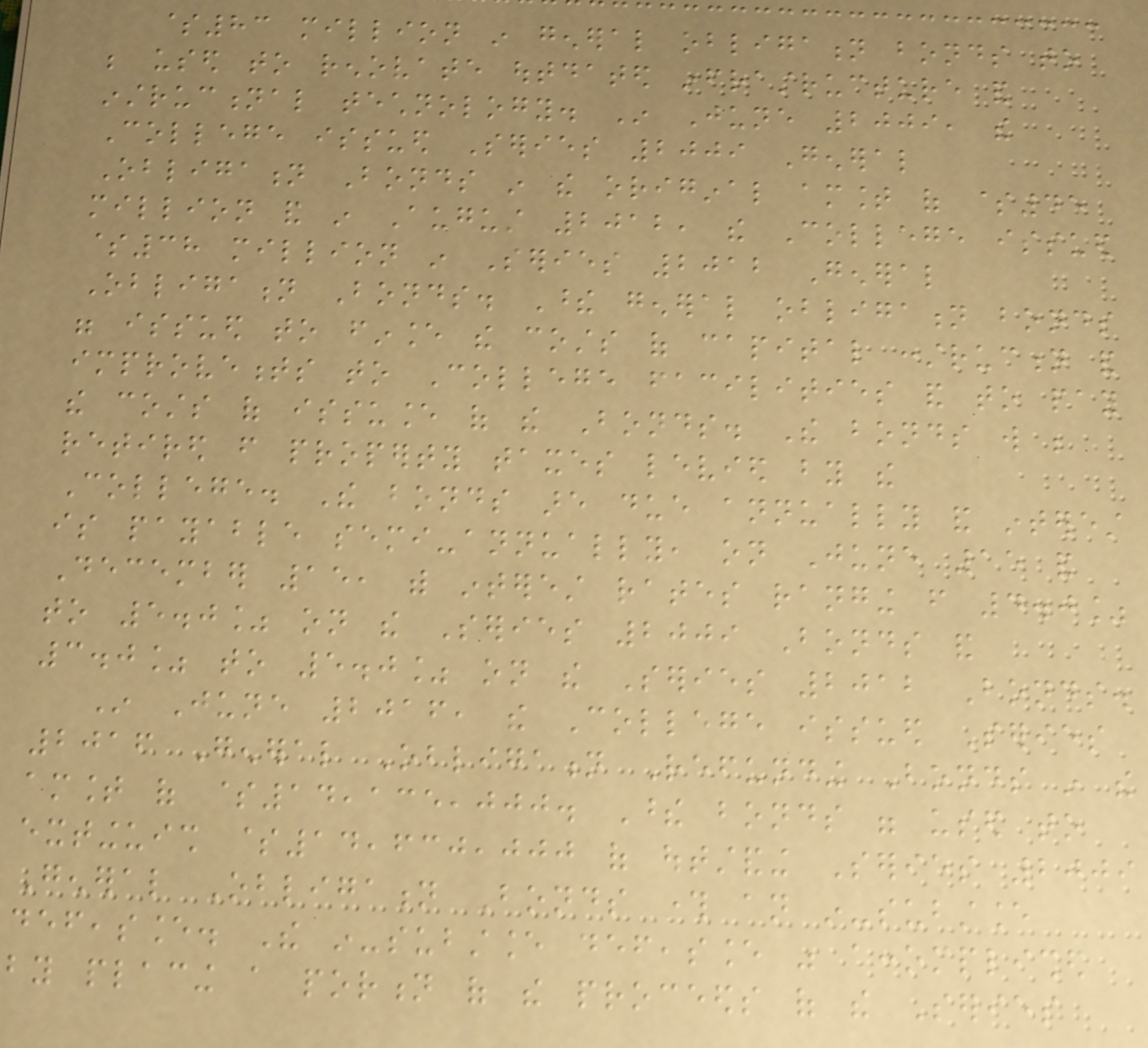$83 million in general obligation bonds to
be used to renovate outdated infrastructure and
instructional technology. In June 2009, the
College issued Series 2009 General
Obligation Bonds in the original amount of $45
million and in August 2012, the College issued
$38 million in Series 2012 General
Obligation Bonds. These general obligation bonds
were issued to finance the costs of capital construction and
improvements to College facilities and to pay
the costs of issuance of the Bonds. The bonds will be
retired from property taxes levied by the
College. The bonds are due annually and interest
is payable semi-annually, on June 15 and
December 15, with interest rates ranging from 4.0%
to 5.0% on the Series 2009 Bonds and
3.0% to 5.0% on the Series 2012 Bonds.
In June 2016, the College issued Series
2016 General Obligation Refunding Bonds in the
amount of $14,135,000. These bonds were used to
extinguish $14,630,000 of outstanding Series 2009
General Obligation Bonds through an in-substance
defeasance. The in-substance defeasance was accomplished
by placing a portion of the proceeds of the Series
